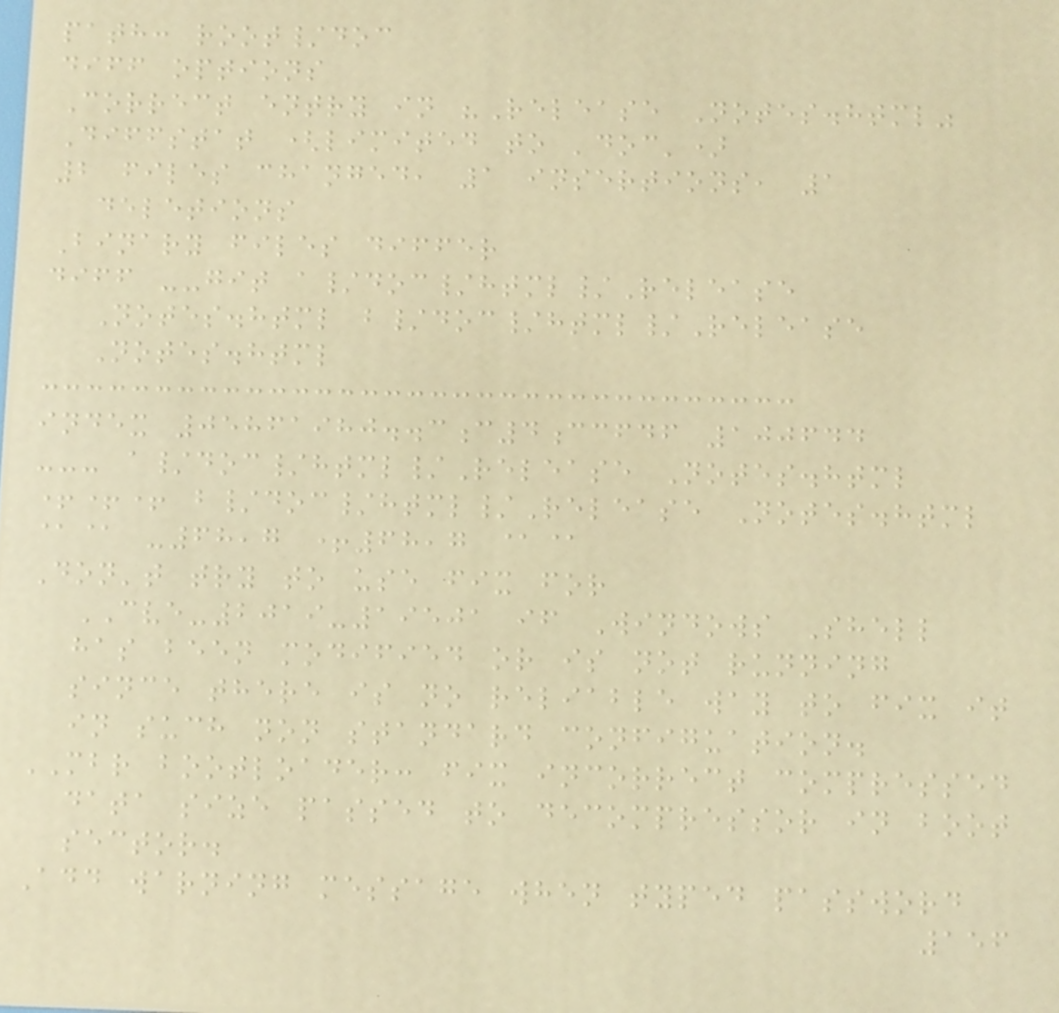path: root/doc
diff options
Correct entry in "Release Notes.html"
Diffstat (limited to 'doc')
2 files changed, 1 insertions, 1
deletions
Binary files differ
diff --git a/doc/html/Release
Notes.html b/doc/html/Release
Notes.html
index 05861980..3c4ccfdf 100644
--- a/doc/html/Release Notes.html
+++ b/doc/html/Release Notes.html
@@ -68,7 +68,7 @@
Don't try to use fix for
CVE-2019-19501 if Windows Shell
has been modified or is not running
since there is no reliable way to fix it
in such non standard configuation.
MBR bootloader: fix incorrect compressed
data size passed to decompressor in boot
sector.
Add warning message when typed password
156
